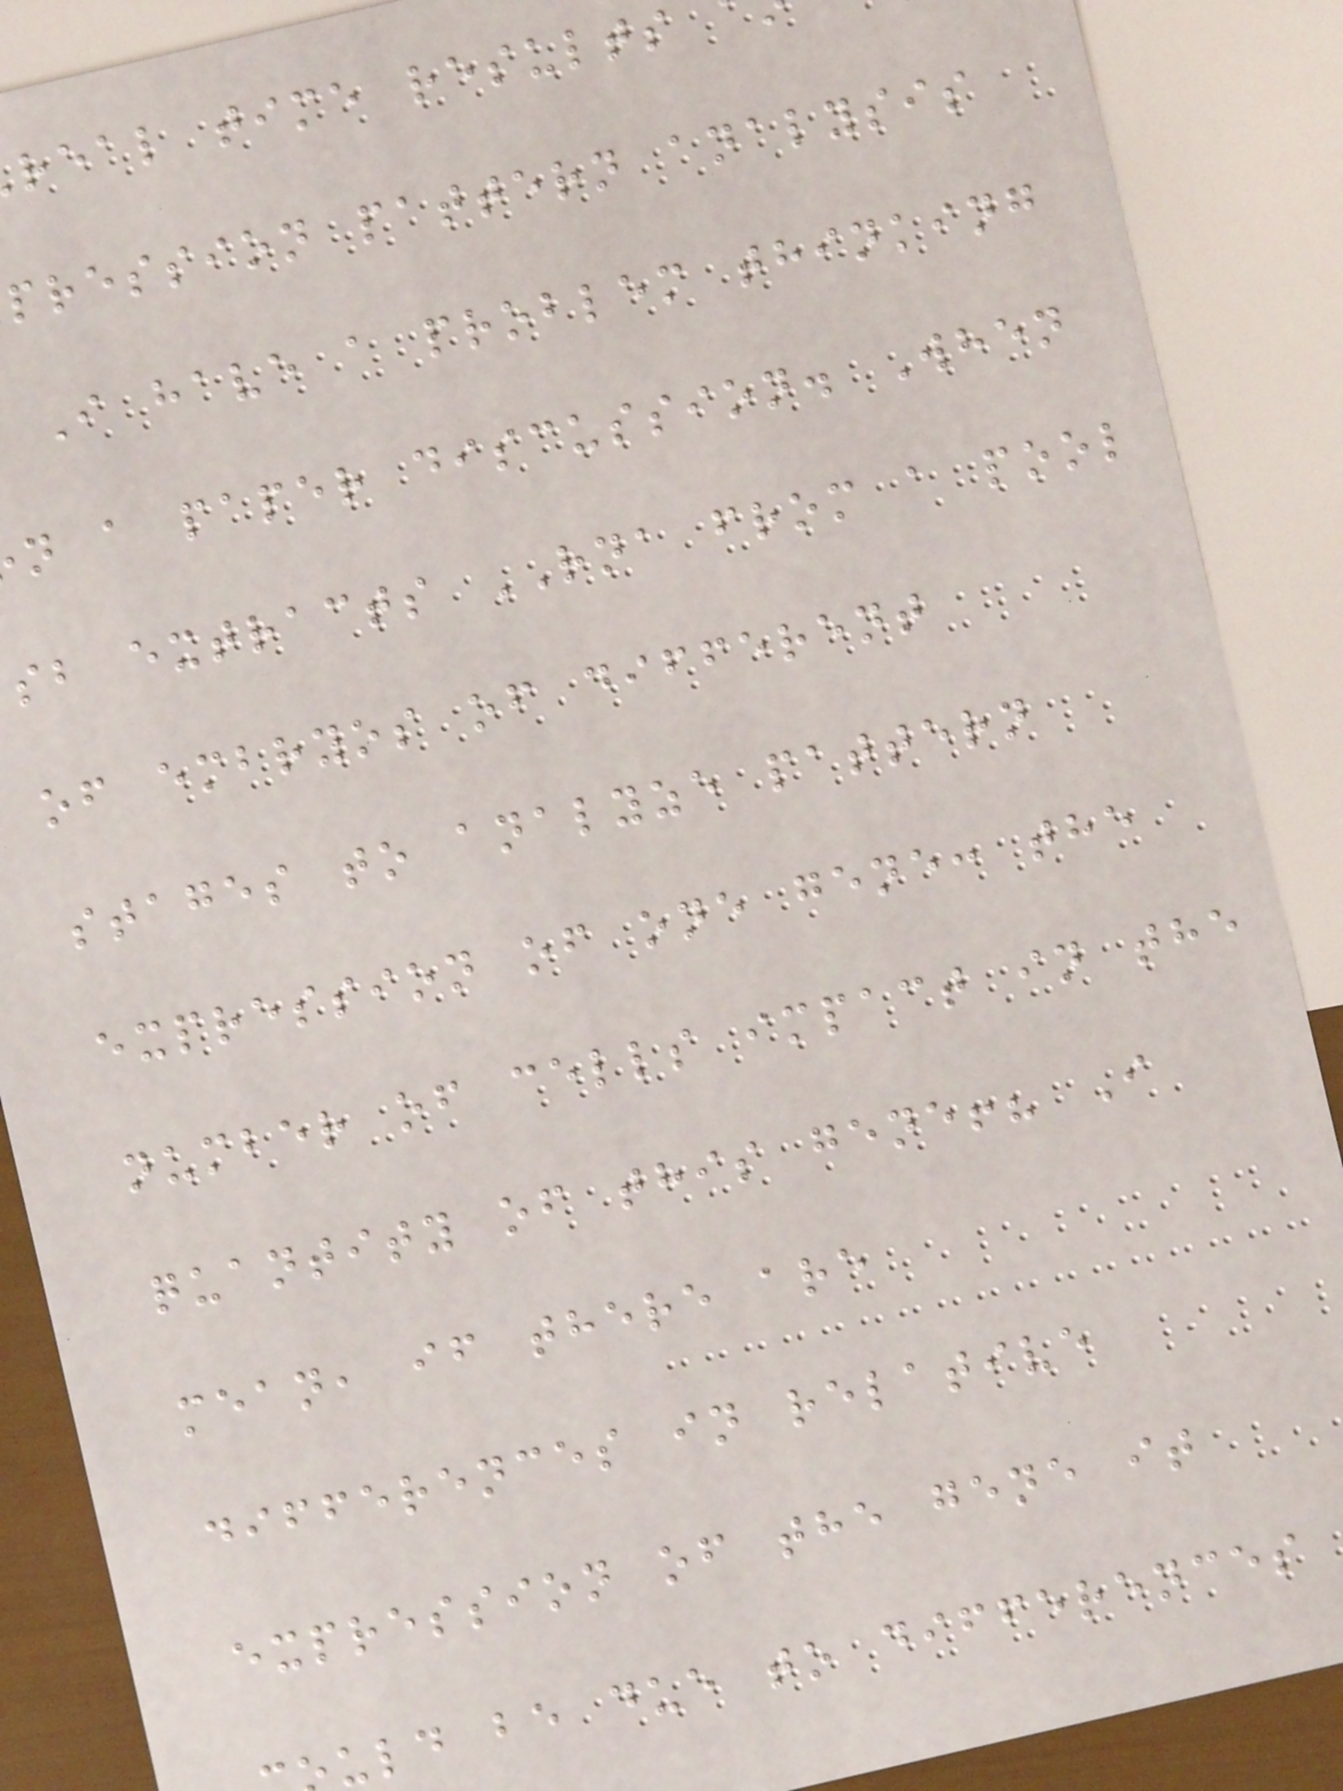real time results
pression pattern analysis
I have a problem thinking
n a paper discussion. When
sb extracts RNA from a pool
of embryos of different
stages to analyze pattern
expression of one gene: the
number of cells impact in the
quantity of this gene!? I
mean, if there are
differences in relative
expression of the gene it
uld be due to differences
